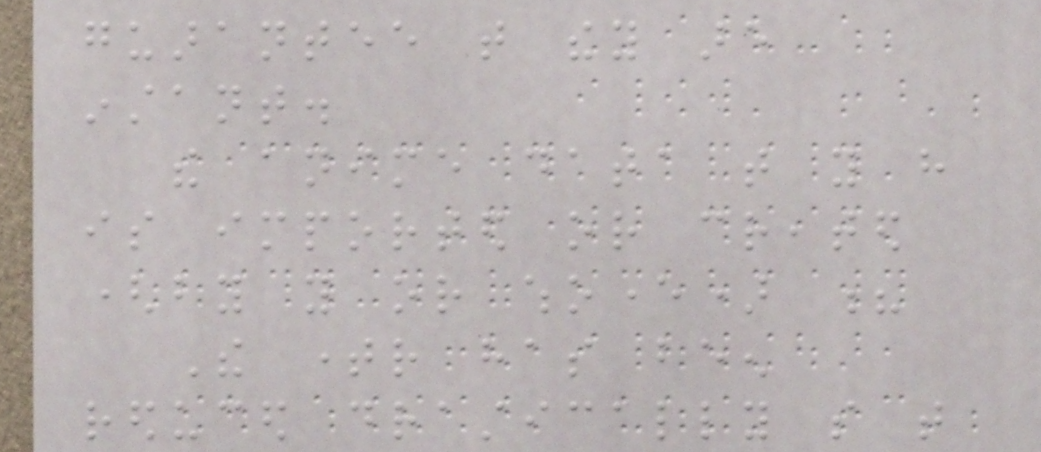guarantee that they are
instant.
the anime data that you have
is imported or created
(by you or whoever) ?
The timer has been
reduced drastically so that
